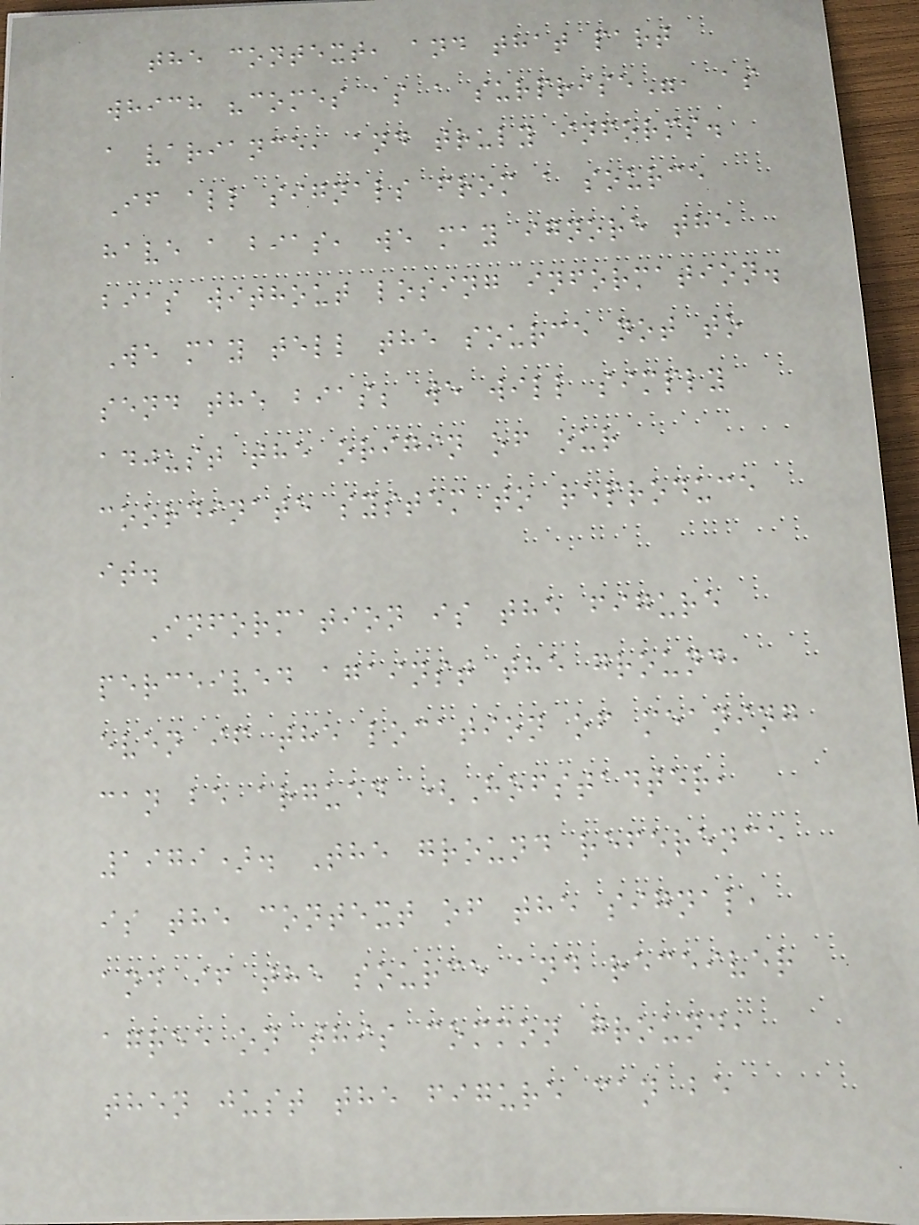the context, and that part
which "comes as a surprise", as
a variance, and truly informs.
If all signals from a source
have a bias, we may ignore the
bias without losing information.
We may tell the source not to
send the bias; we will simply
adjust the origin of our
coordinate system to reproduce
it.
Information is the figure
perceived against the ground,
even if the location of meaning
can be argued (Hofstadter,
1979). The ground reference
is the context of the signal,
and if the source and receiver
agree on this common ground,
then just the figure can be
